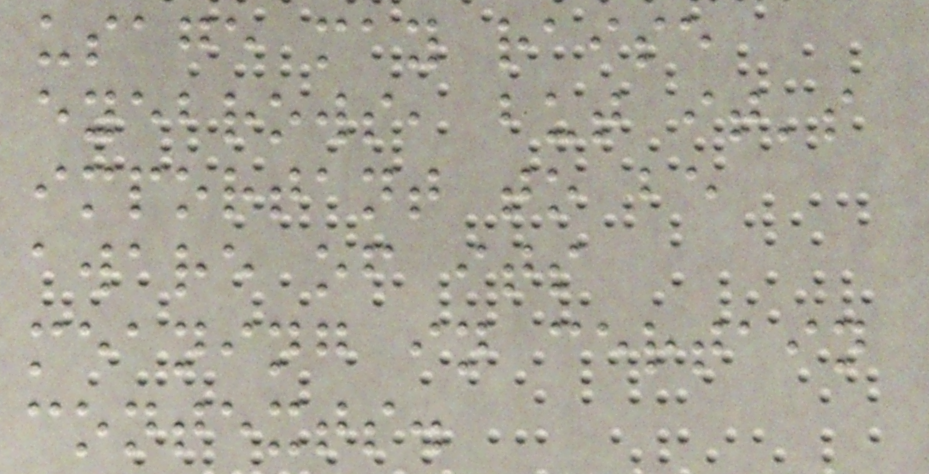usage may raise
eyebrows, but it's
important to be
aware of its
meaning in certain
contexts.
